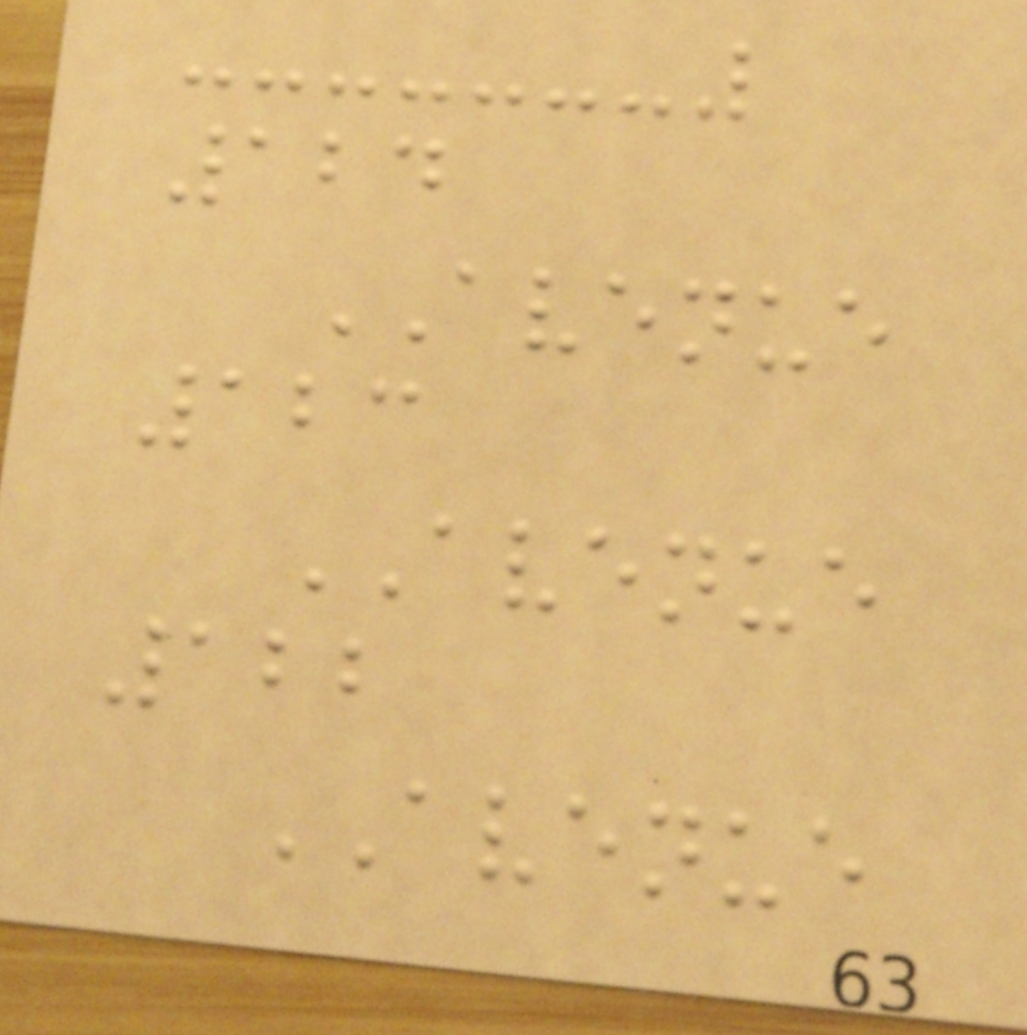124
AVENUE
123
AVENUE
122
AVENUE
